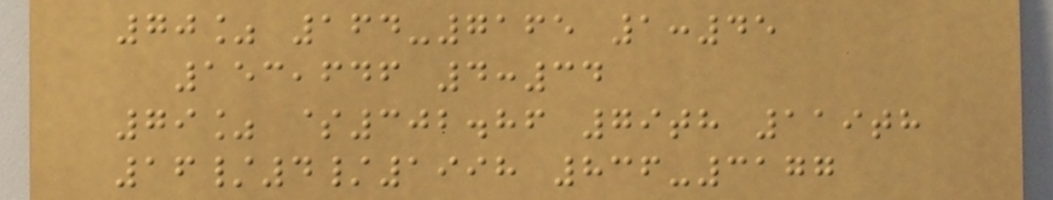70% 164-7165 1:45
153,646 4:34
79% $302.86 79th 119th
16/4/1998 836-3177
